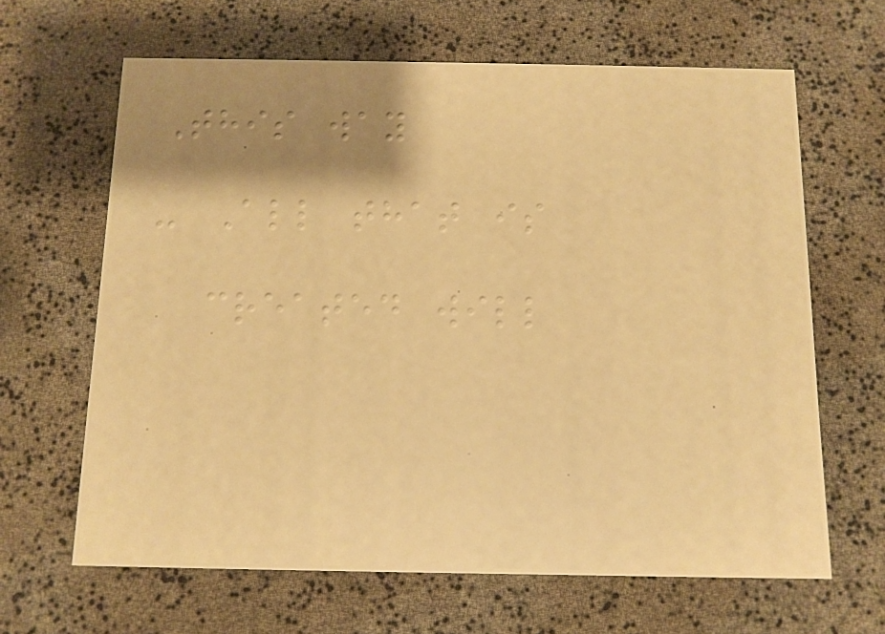This way
- All that is
created will
